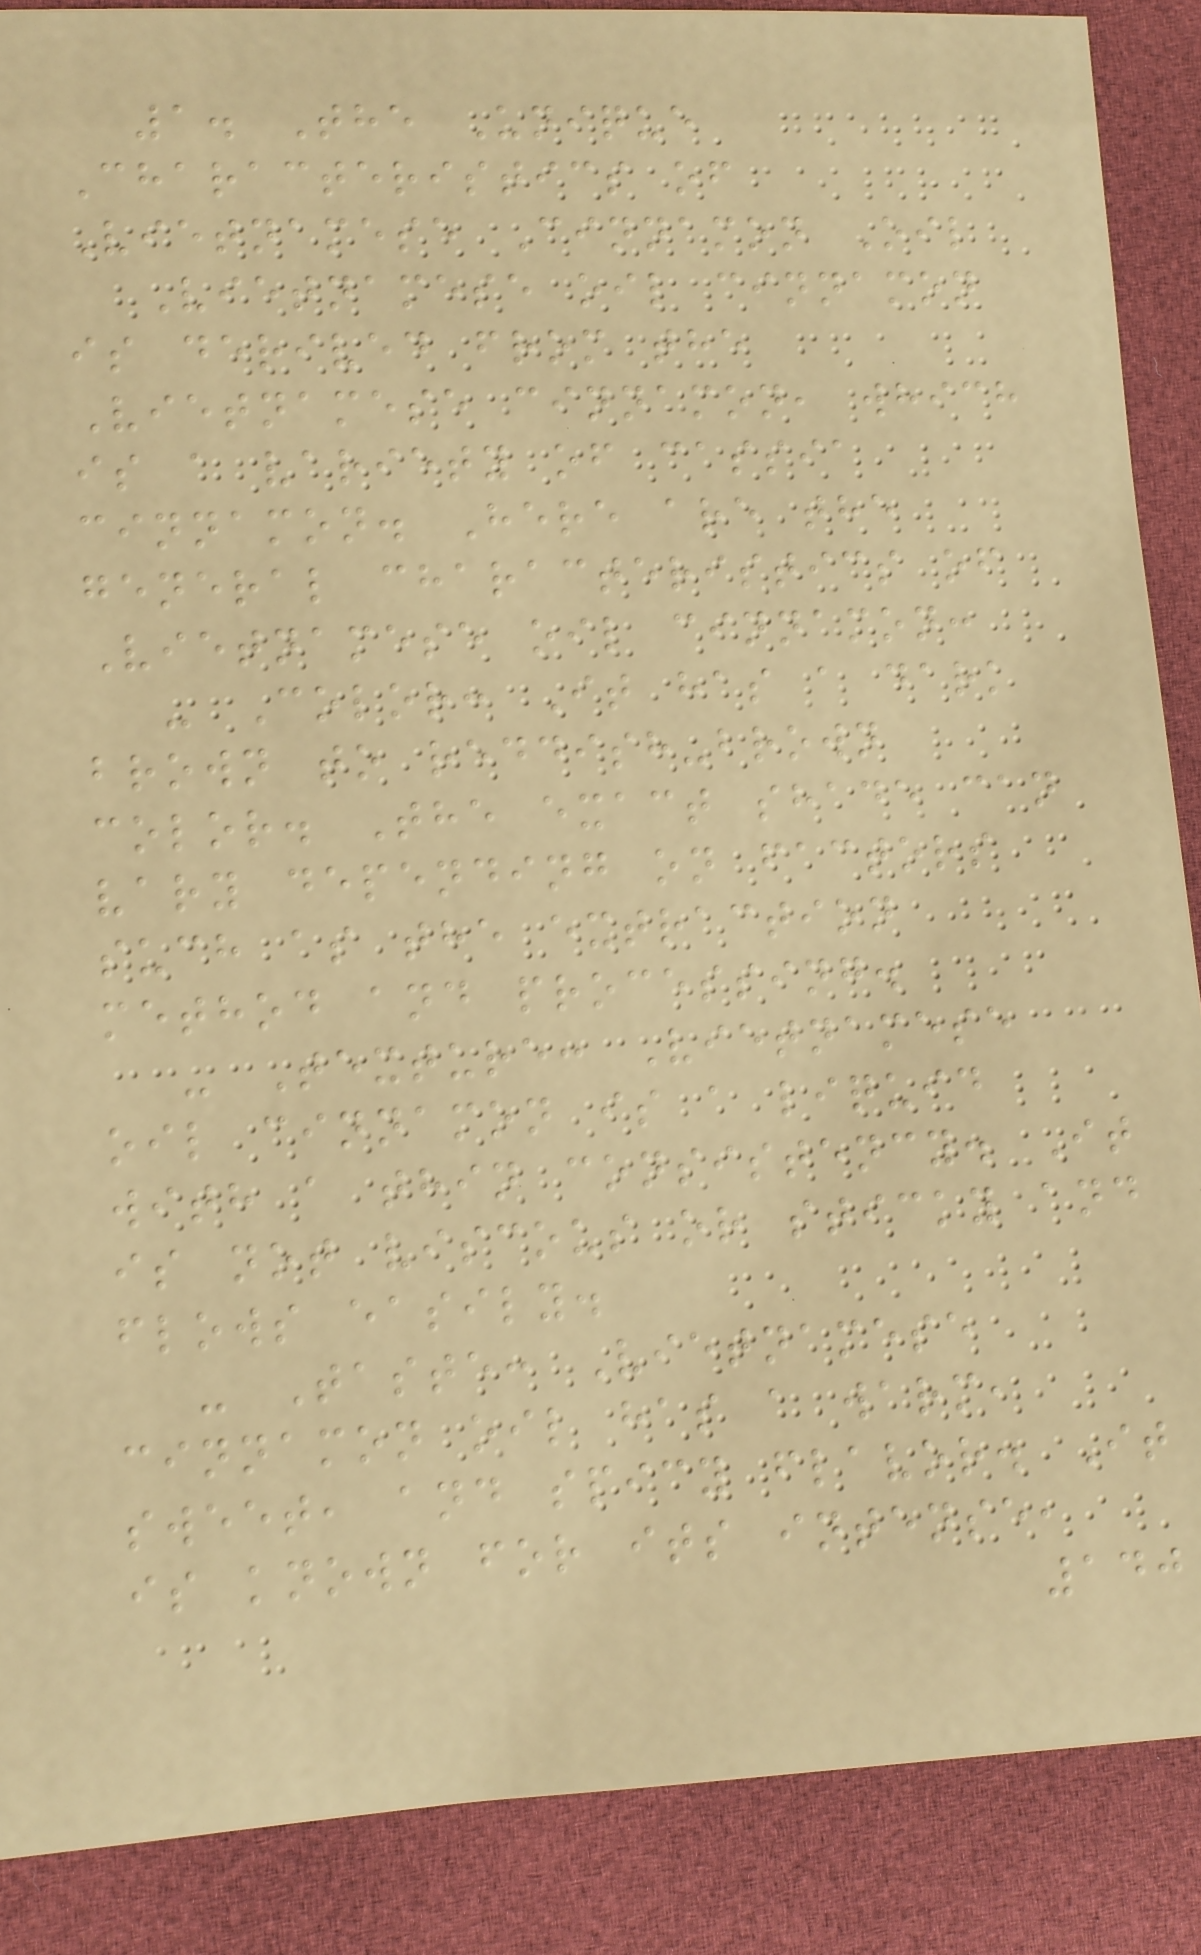1. The Unique
Characteristics of
Vietnamese Cinnamon Oil
Vietnamese oil cinnamon
is derived from the
Vietnamese cinnamon, which
is a variety of cassia
cinnamon. Here are the
general characteristics of
Vietnamese oil cinnamon:
- Color: It has a dark
brown to reddish-brown
color. The exact shade can
vary depending on factors
such as the extraction
method and processing.
- Texture: Vietnamese
oil cinnamon is a liquid
with a thin consistency. It
is not viscous or sticky and
flows easily.
- Taste: Vietnamese
cinnamon oil has a warm,
sweet, and spicy flavor. It
is known for its intense,
140
